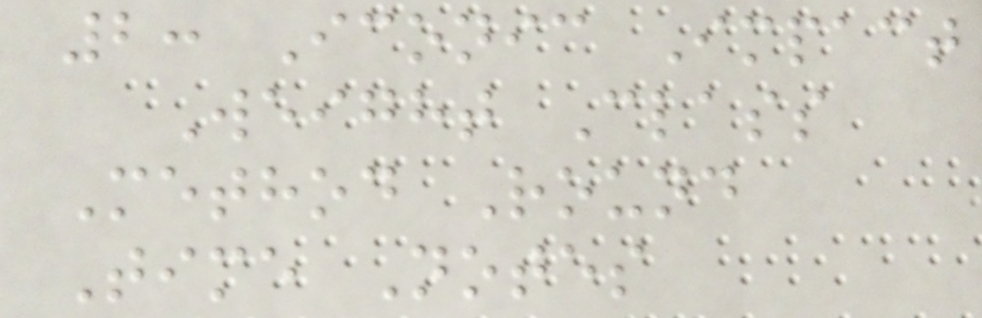2: Iconic Impact
Weight Class
Method Round
Time Notes
